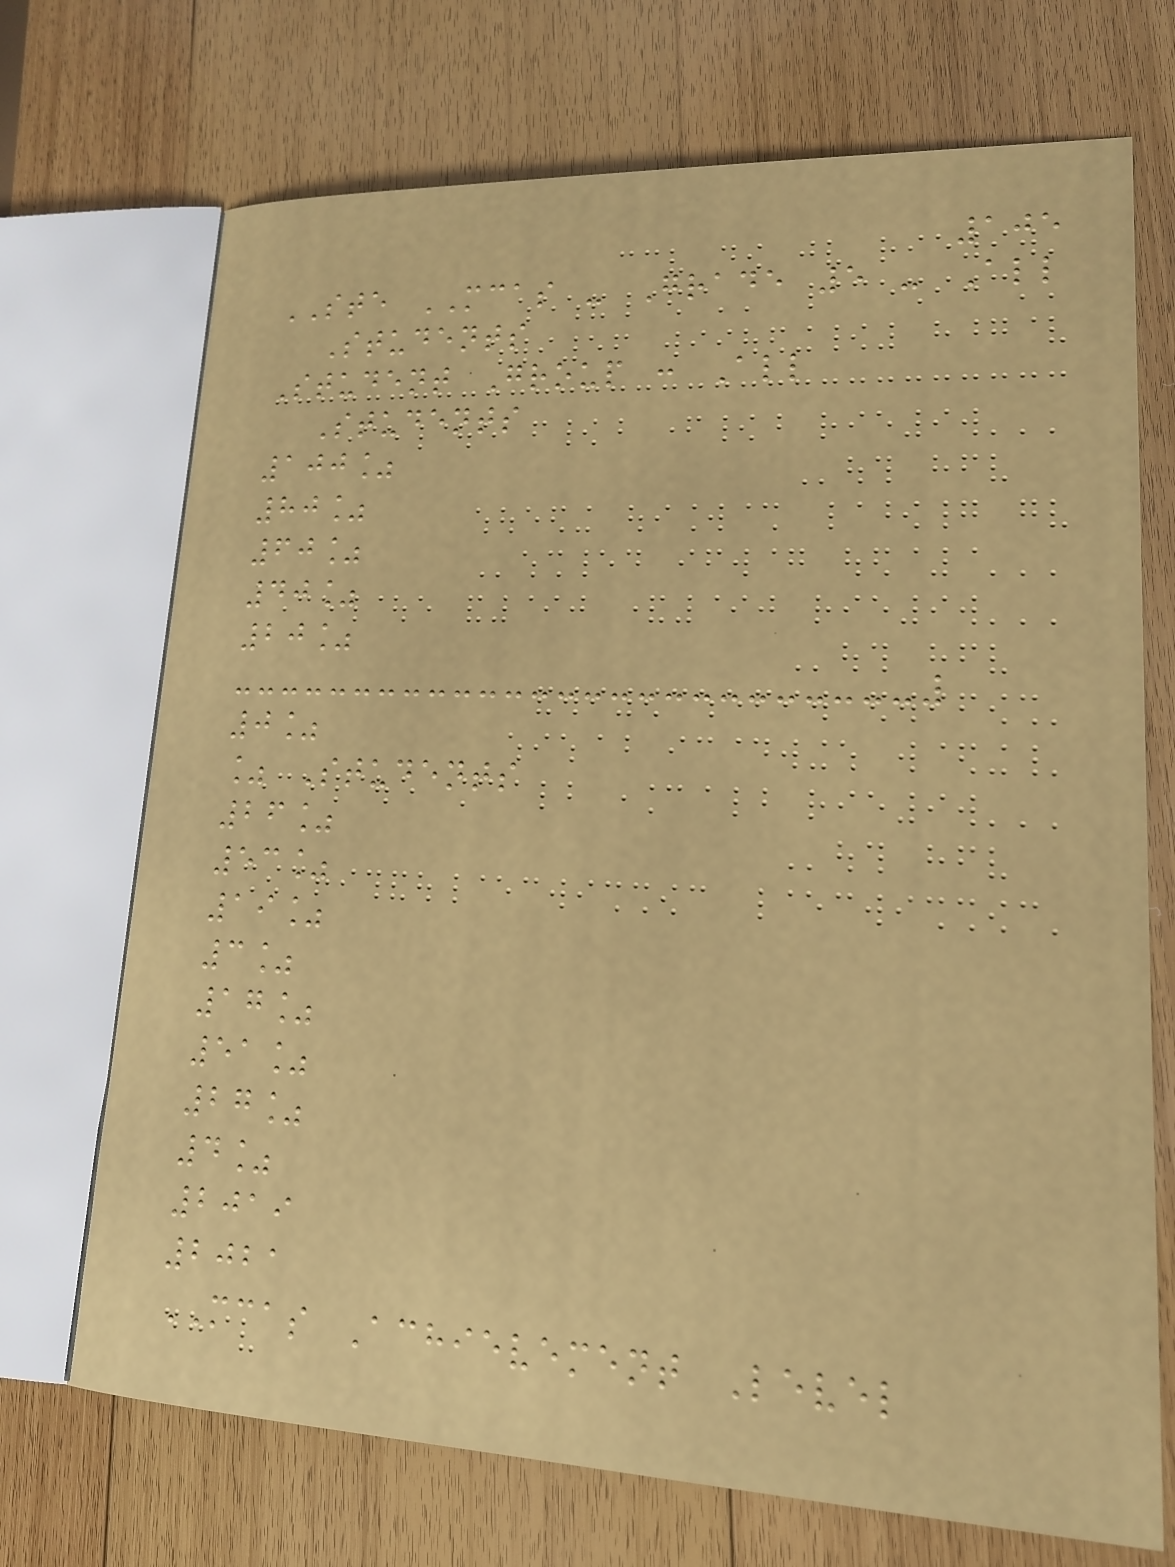105
STE MCAS - Grade 5 - All
Students
Student Group : All
Students
100%
80%
60%
40%
20%
0%
% Students
26%
53%
19%
3%
17%
51%
27%
4%
2019
2021
MCAS Achievement Level
